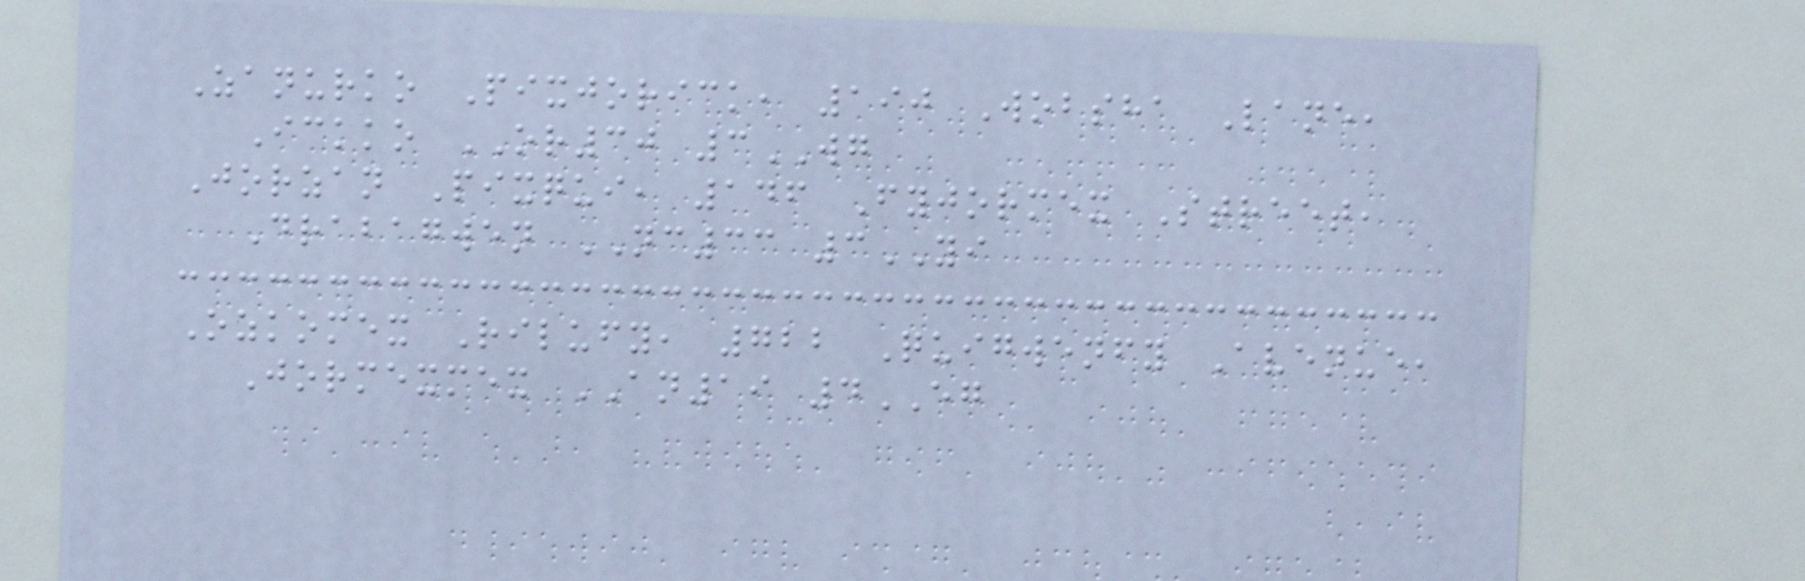Zanurko Pixjorick, 190 Wobsha Lane,
Ickko OR30 3WG
Jorzan Pixqui, 146 Fyjormex Street,
Drabagwen NC33 3YI
Ozkomex Rilufy, 722 Quigwenfy Avenue,
Jormexmex AN19 4EG
